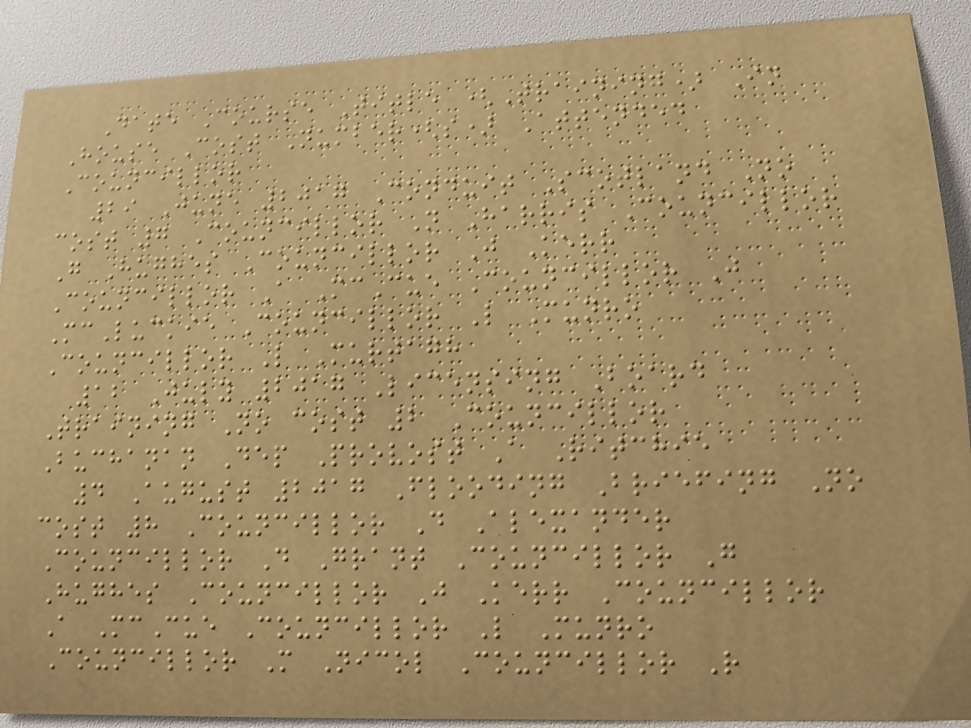Date Course Title (Training) In
House Cost Number(s) Attended
Councillor
29 June 2017 Conduit Scotland No
cost 7 Councillor N Harris Councillor
G Hughes Councillor J Kerr
Councillor A McCue Councillor J
McLuckie Councillor L Munro
Councillor L Murtagh
12 July 2017 Licensing Board
Training No cost 2 Councillor
Buchanan Dep Provost A Ritchie
4 August 2017 Flooding Briefing No
cost 8 Councillor D Alexander
Councillor D Grant Councillor G
Hughes Councillor J Kerr Councillor
A McCue Councillor L Munro
Councillor M Nicol Councillor R
